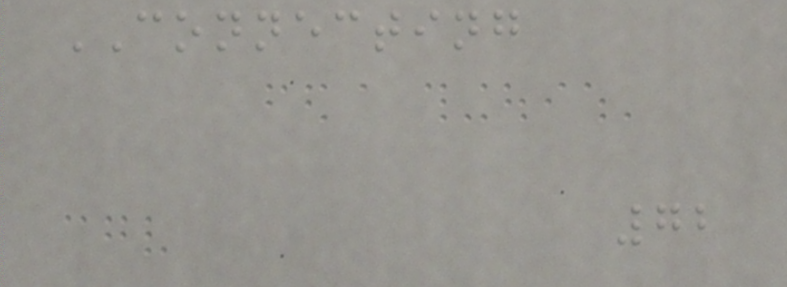CONNECTING
72
